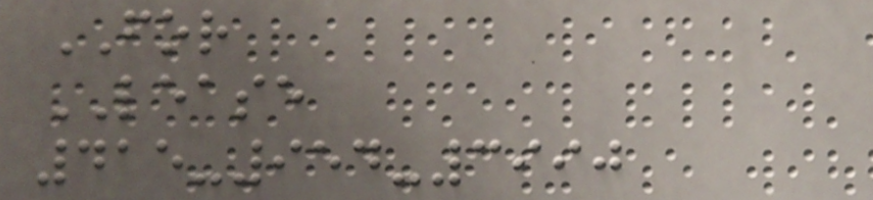FOR
LEASE
415-954-3990
